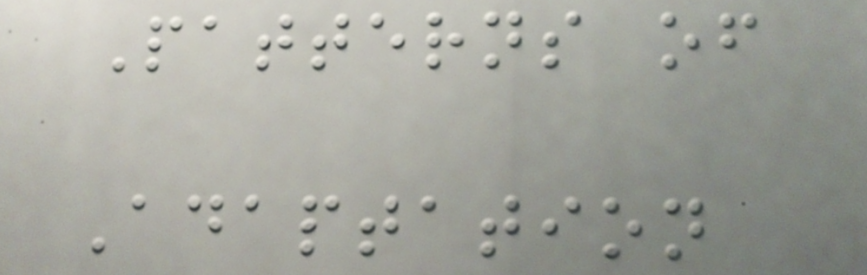Patterns of
Adaptation
